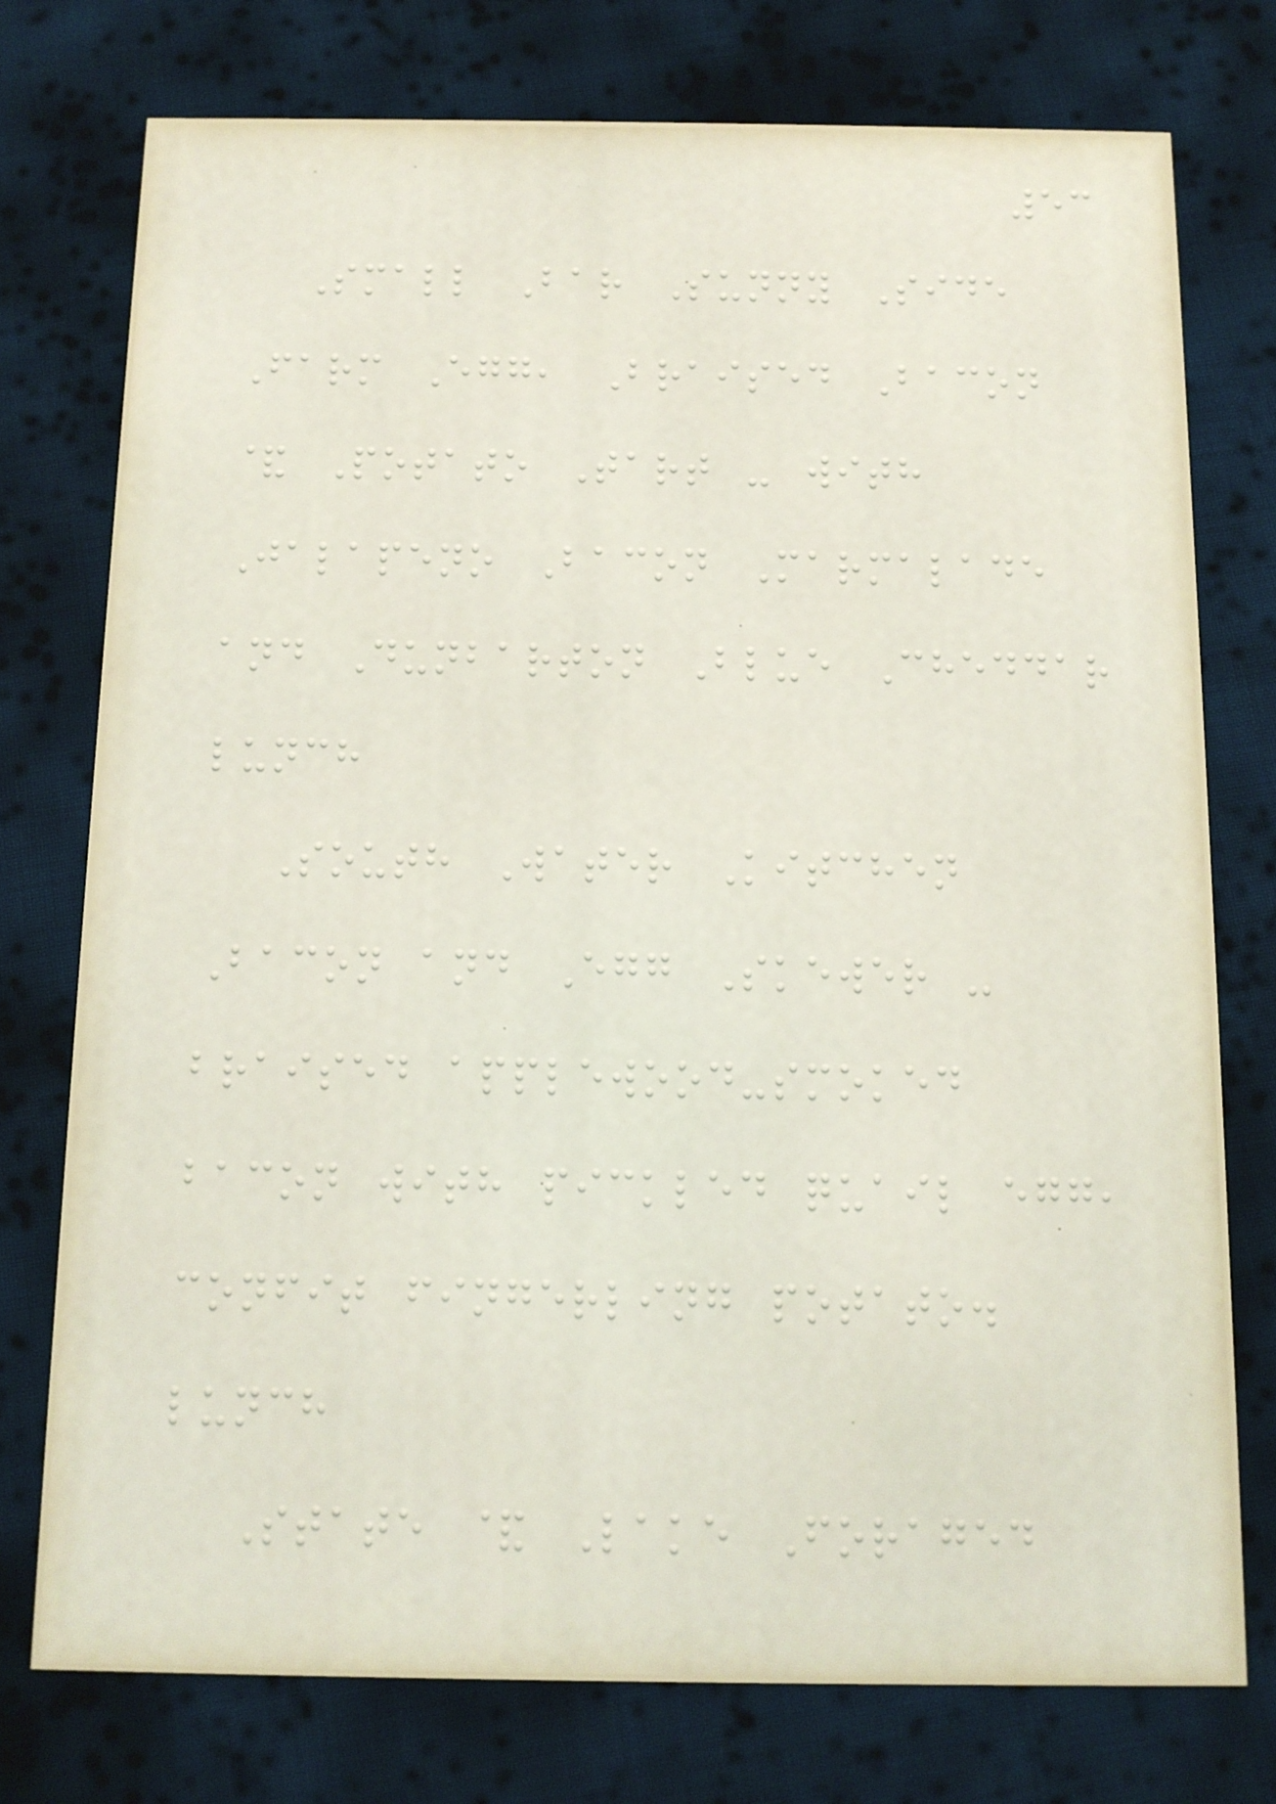53
Small Bar Sunny Side
Farm Egg, Braised Bacon
& Potato Tart - with
Jalapeno Bacon Marmalade
and Dunbarton Blue Cheddar
lunch
South Water Kitchen
Bacon and Egg Skewer -
braised applewood-smoked
bacon with pickled quail egg,
confit fingerling potato.
lunch
State & Lake Foraged
